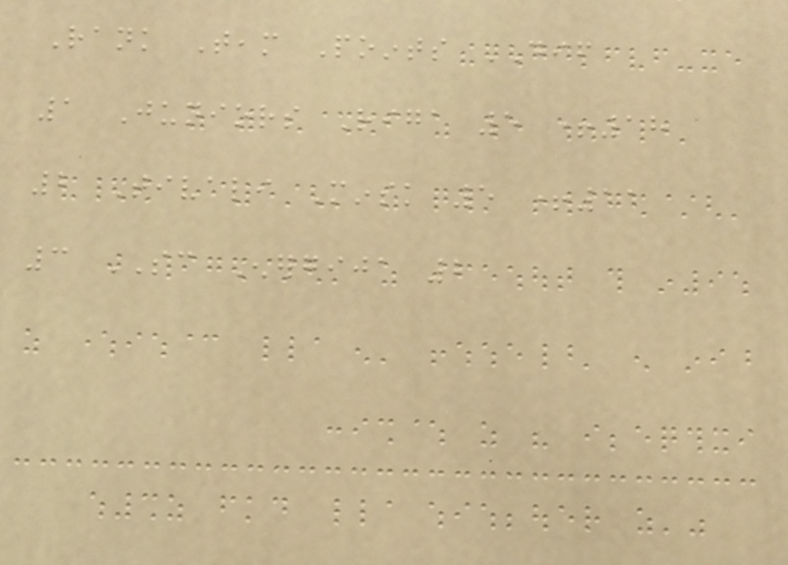Rank Team Points DIF
1 Juniors Riga 5 +18
2 Tivali Minsk 5 +11
3 SC Energija 2
